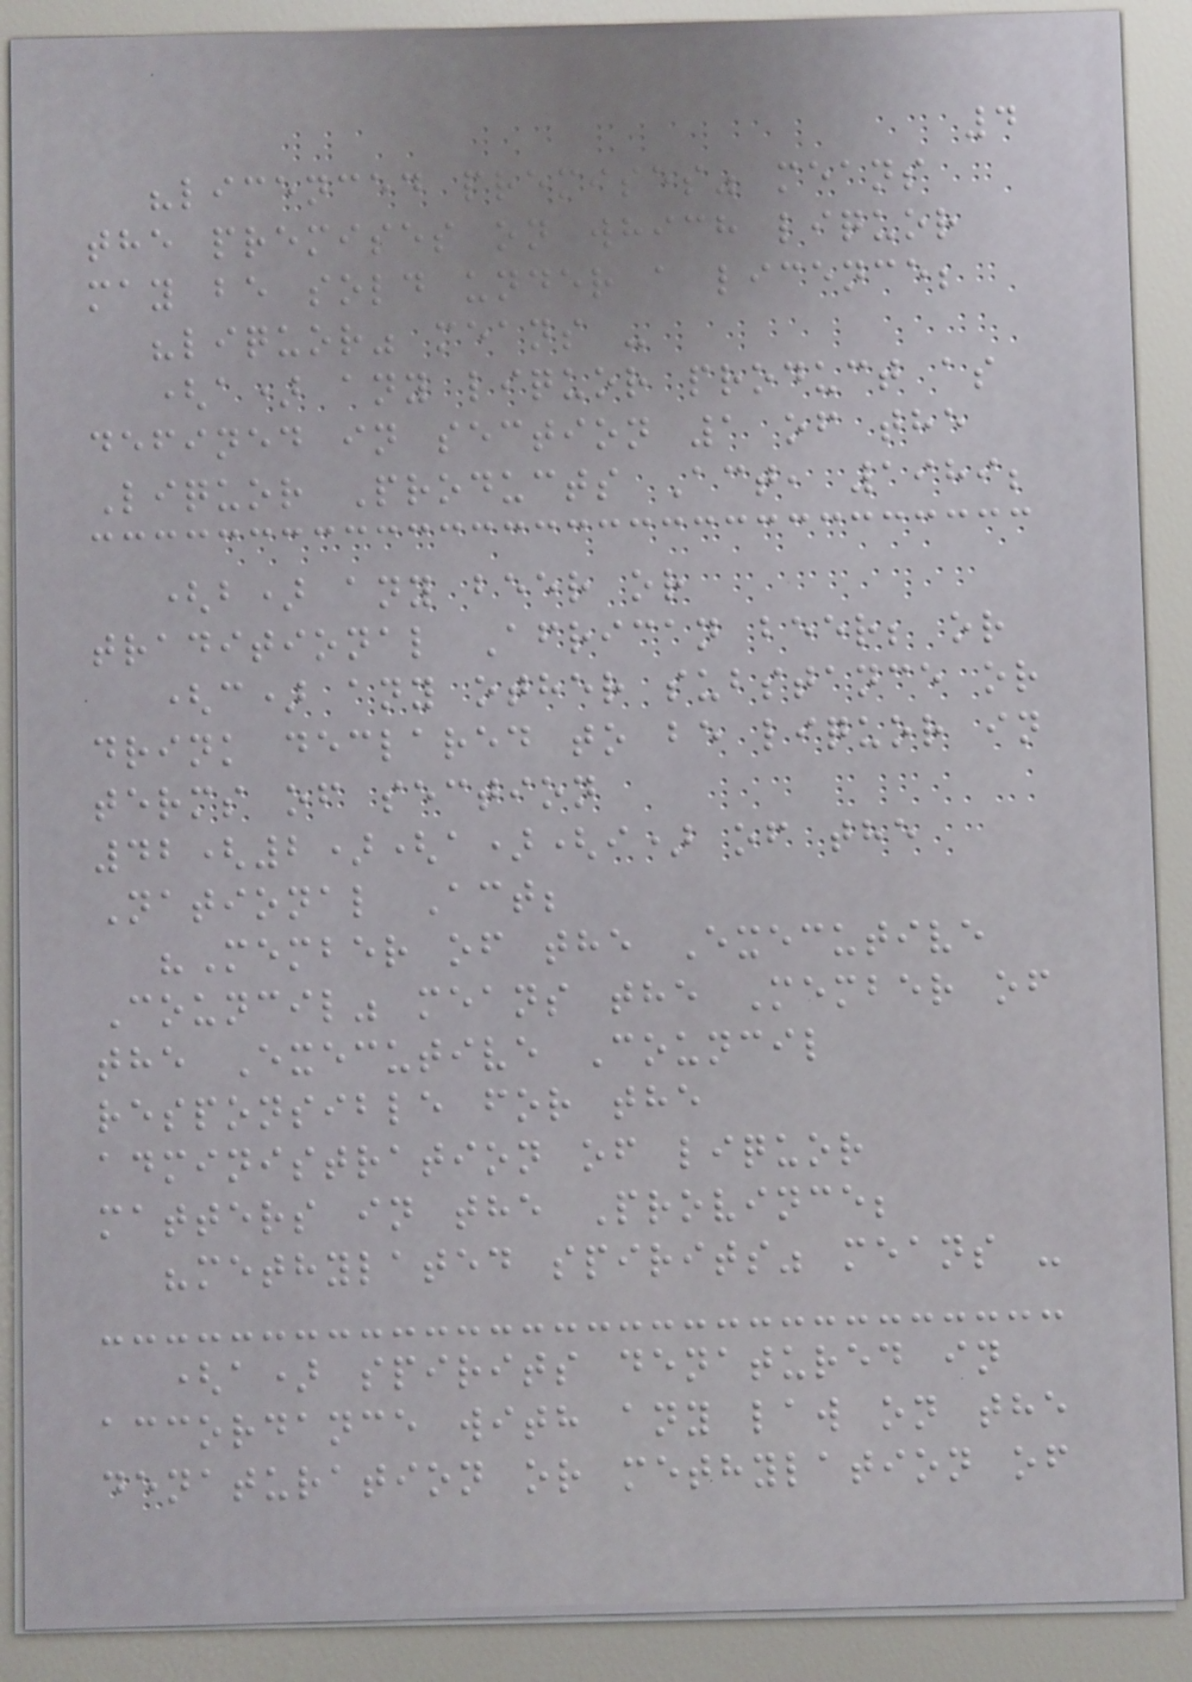4
"licenced premises" means
the premises on which liquor
may be sold under a licence;
"liquor" means -
(a) any liquor product as
defined in section 1 of the
Liquor Products Act, 1989;
(b) any beer or
traditional African beer; or
(c) any other substance or
drink declared to be liquor in
terms of section
42(2)(a)(i) of the
National Act;
"Member of the Executive
Council" means the Member of
the Executive Council
responsible for the
administration of liquor
matters in the Province;
"methylated spirits" means -
(a) spirits denatured in
accordance with any law on the
denaturation or methylation of
